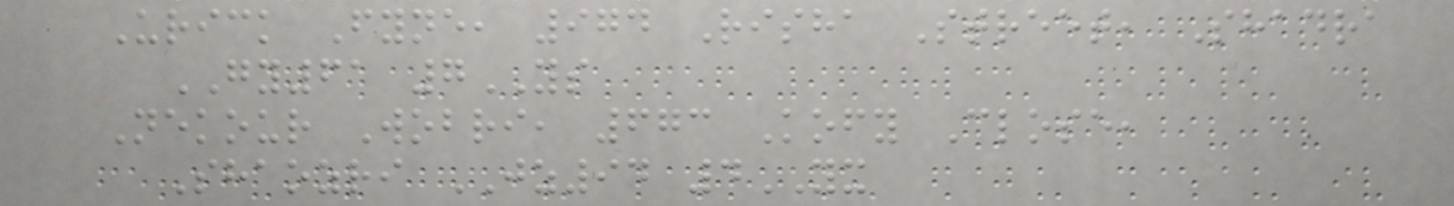Urick Fyne, 974 Risha Street, Shadra
GY61 7YS
Nekour Wobri, 673 Kofy Close,
Shaozri JZ94 4YX
